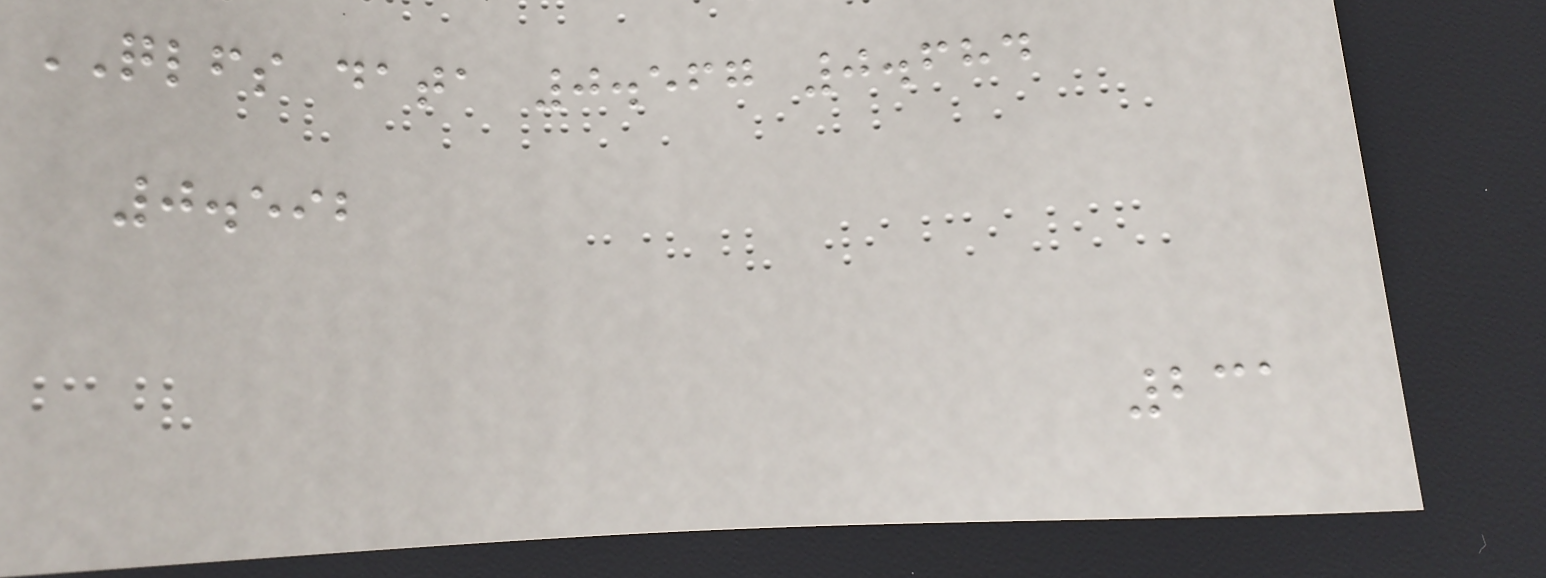QLFS data 0.567 0.684
0.592
231
